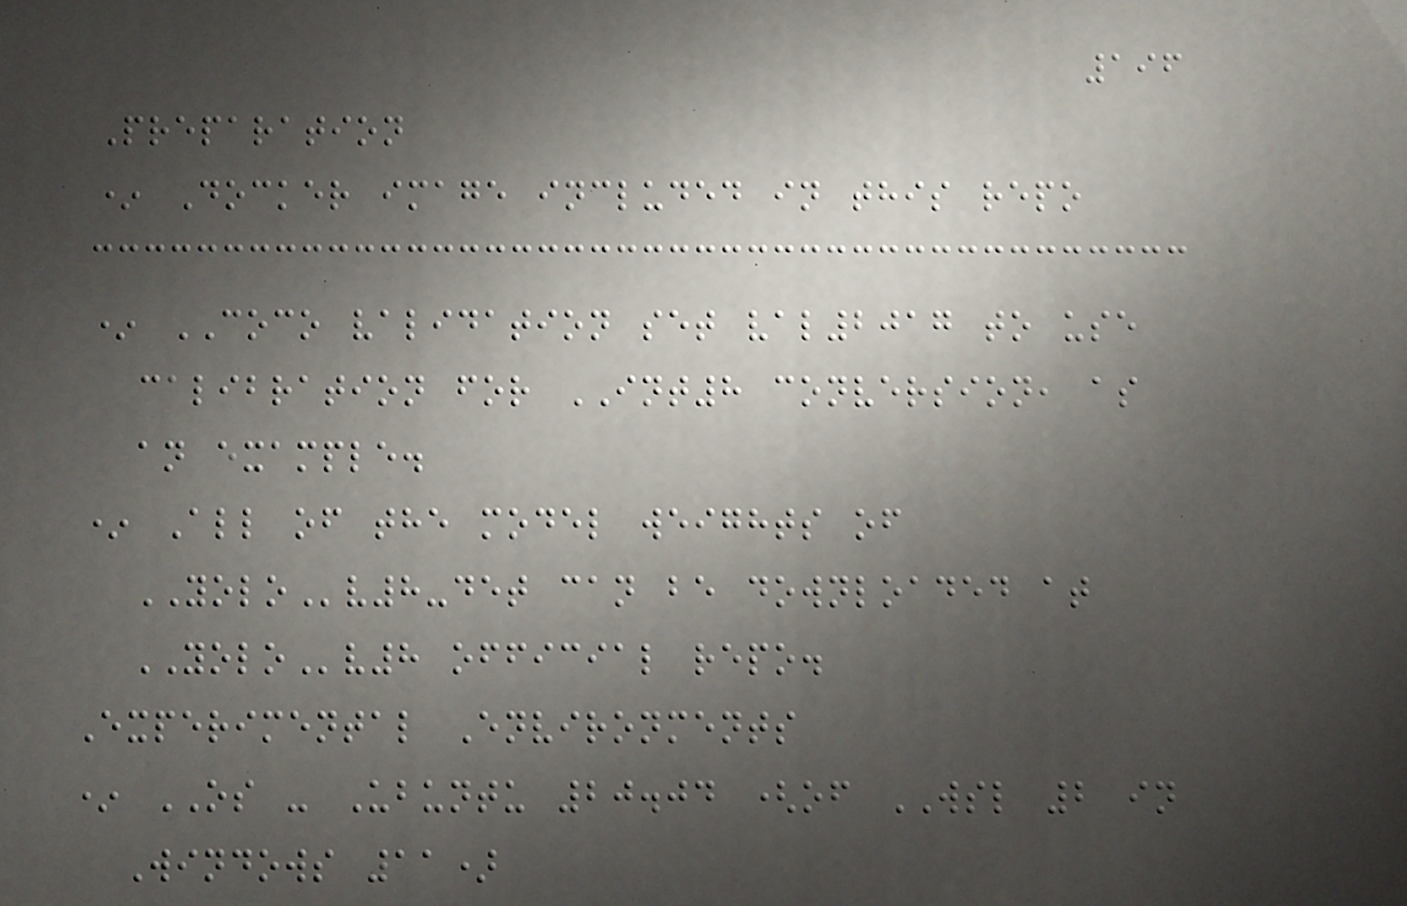196
Preparation
* Docker image included in this repo
* COCO validation set val2017 to use
calibration for INT8 conversion, as
an example.
* All of the model weights of
YOLOv8-det can be downloaded at
YOLOv8 official repo.
Experimental Environments
* OS - Ubuntu 20.04 (of WSL 2 in
Windows 11)
